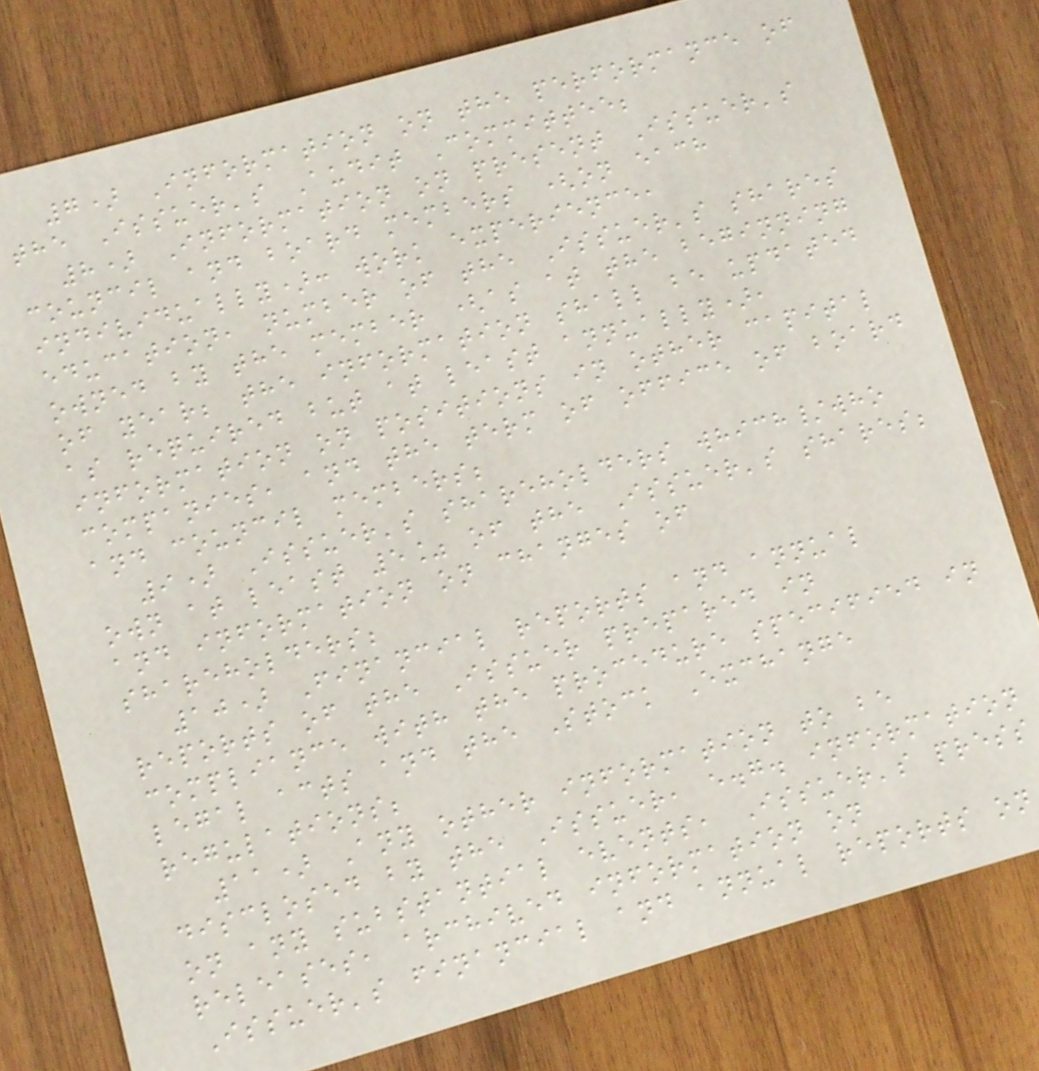7) Information on the performance of
the Issuer's Audit Committee;
8) Information on present Issuer's
council and board members (on each
individually): work experience,
education, number of the Issuer's shares
owned by the member (as at the beginning
of year; the information shall be updated
as required but at least annually),
information on positions in other capital
companies, and the term of office of board
and council members;
9) Issuer's shareholders which/who
own at least 5% of the Issuer's shares;
and information on changes of
shareholders;
10) Financial reports and annual
reports of the Issuer prepared in
compliance with the procedure specified in
legal acts and the Stock Exchange
regulations;
11) Any other information to be
disclosed by the Issuer, e.g. information
on any substantial events, Issuer's press
releases, archived information on
Issuer's financial and annual reports on
